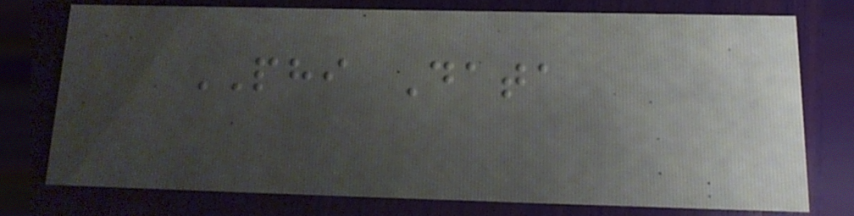PHI Data
